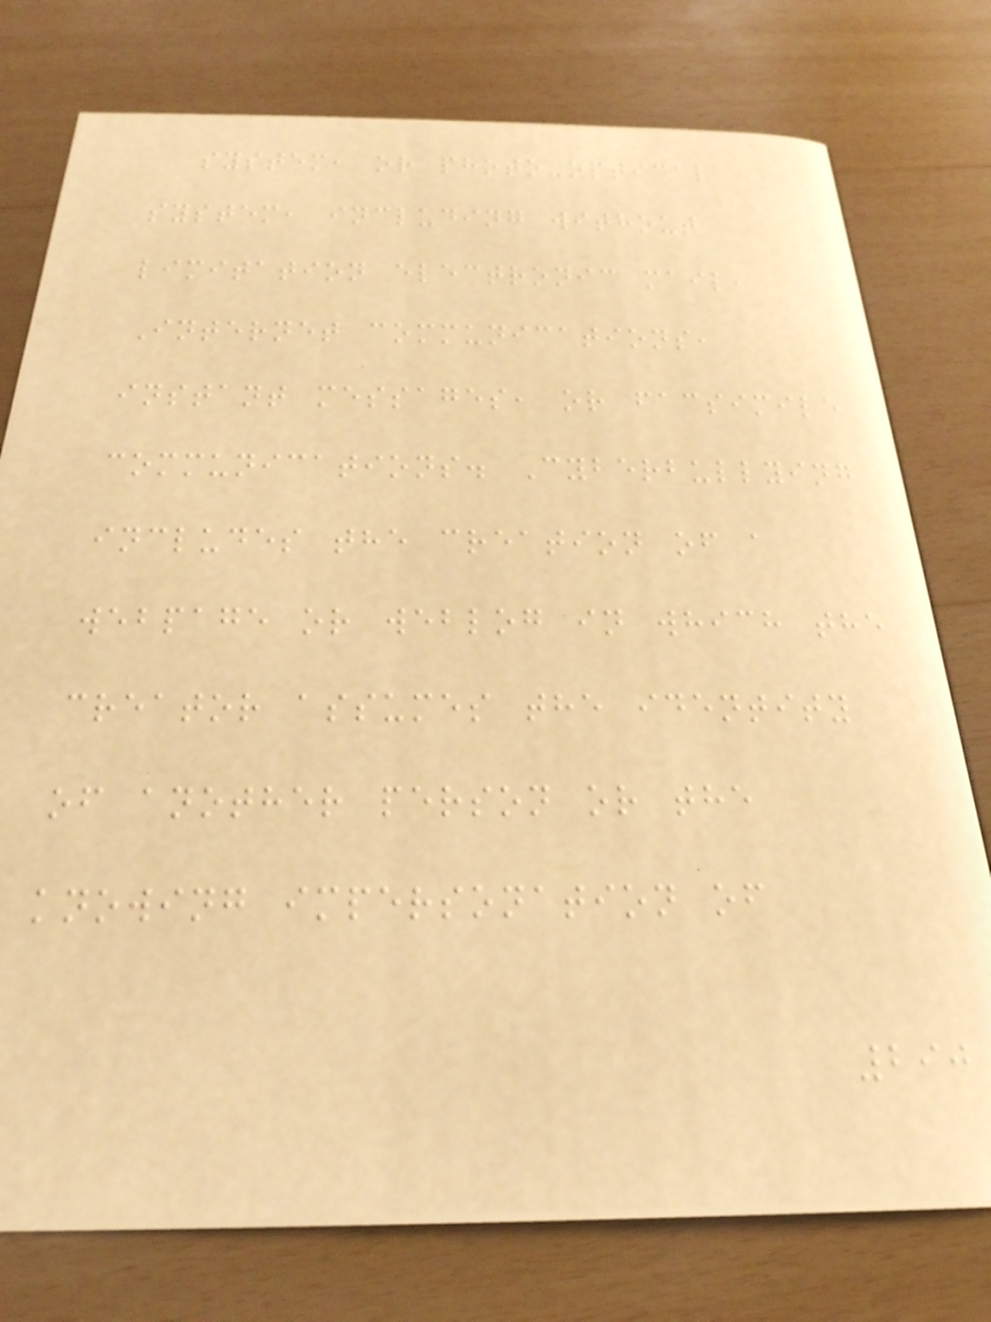system, or photo-optical
system, including without
limitation electronic mail,
Internet communications,
instant messages, or facsimile
communications. Cyberbullying
includes the creation of a
webpage or weblog in which the
creator assumes the identity
of another person or the
knowing impersonation of
290
